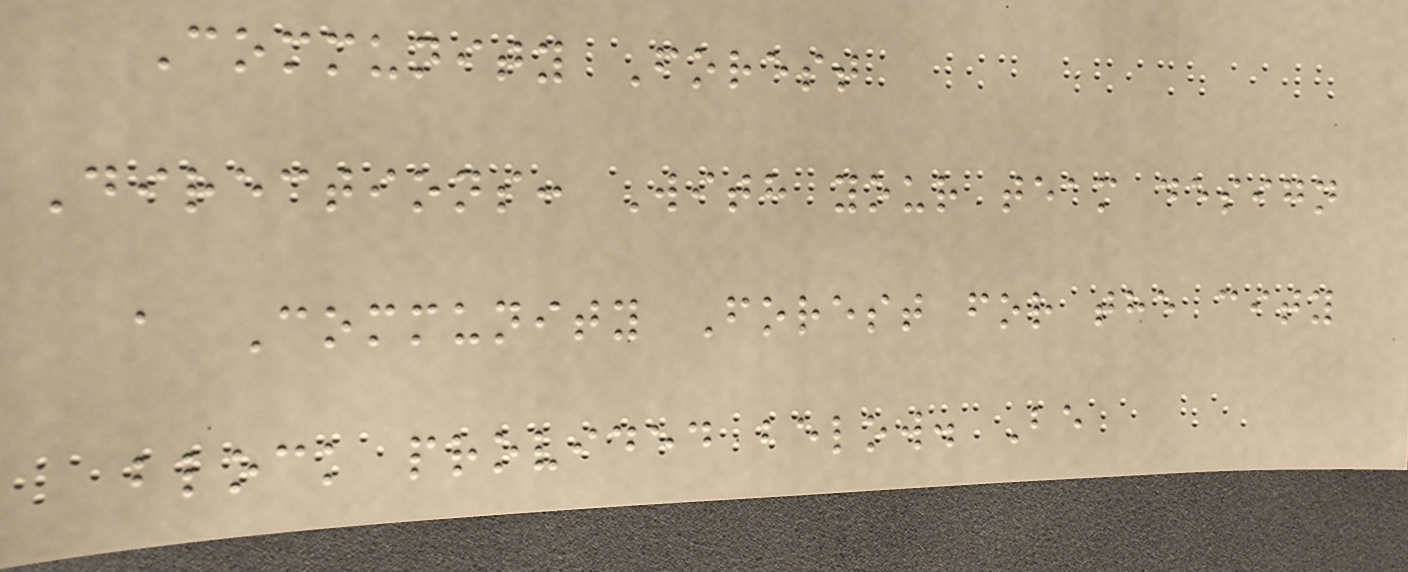Community Forest
Directions: With your team design
a Community Forest for the city
block provided below. Be
